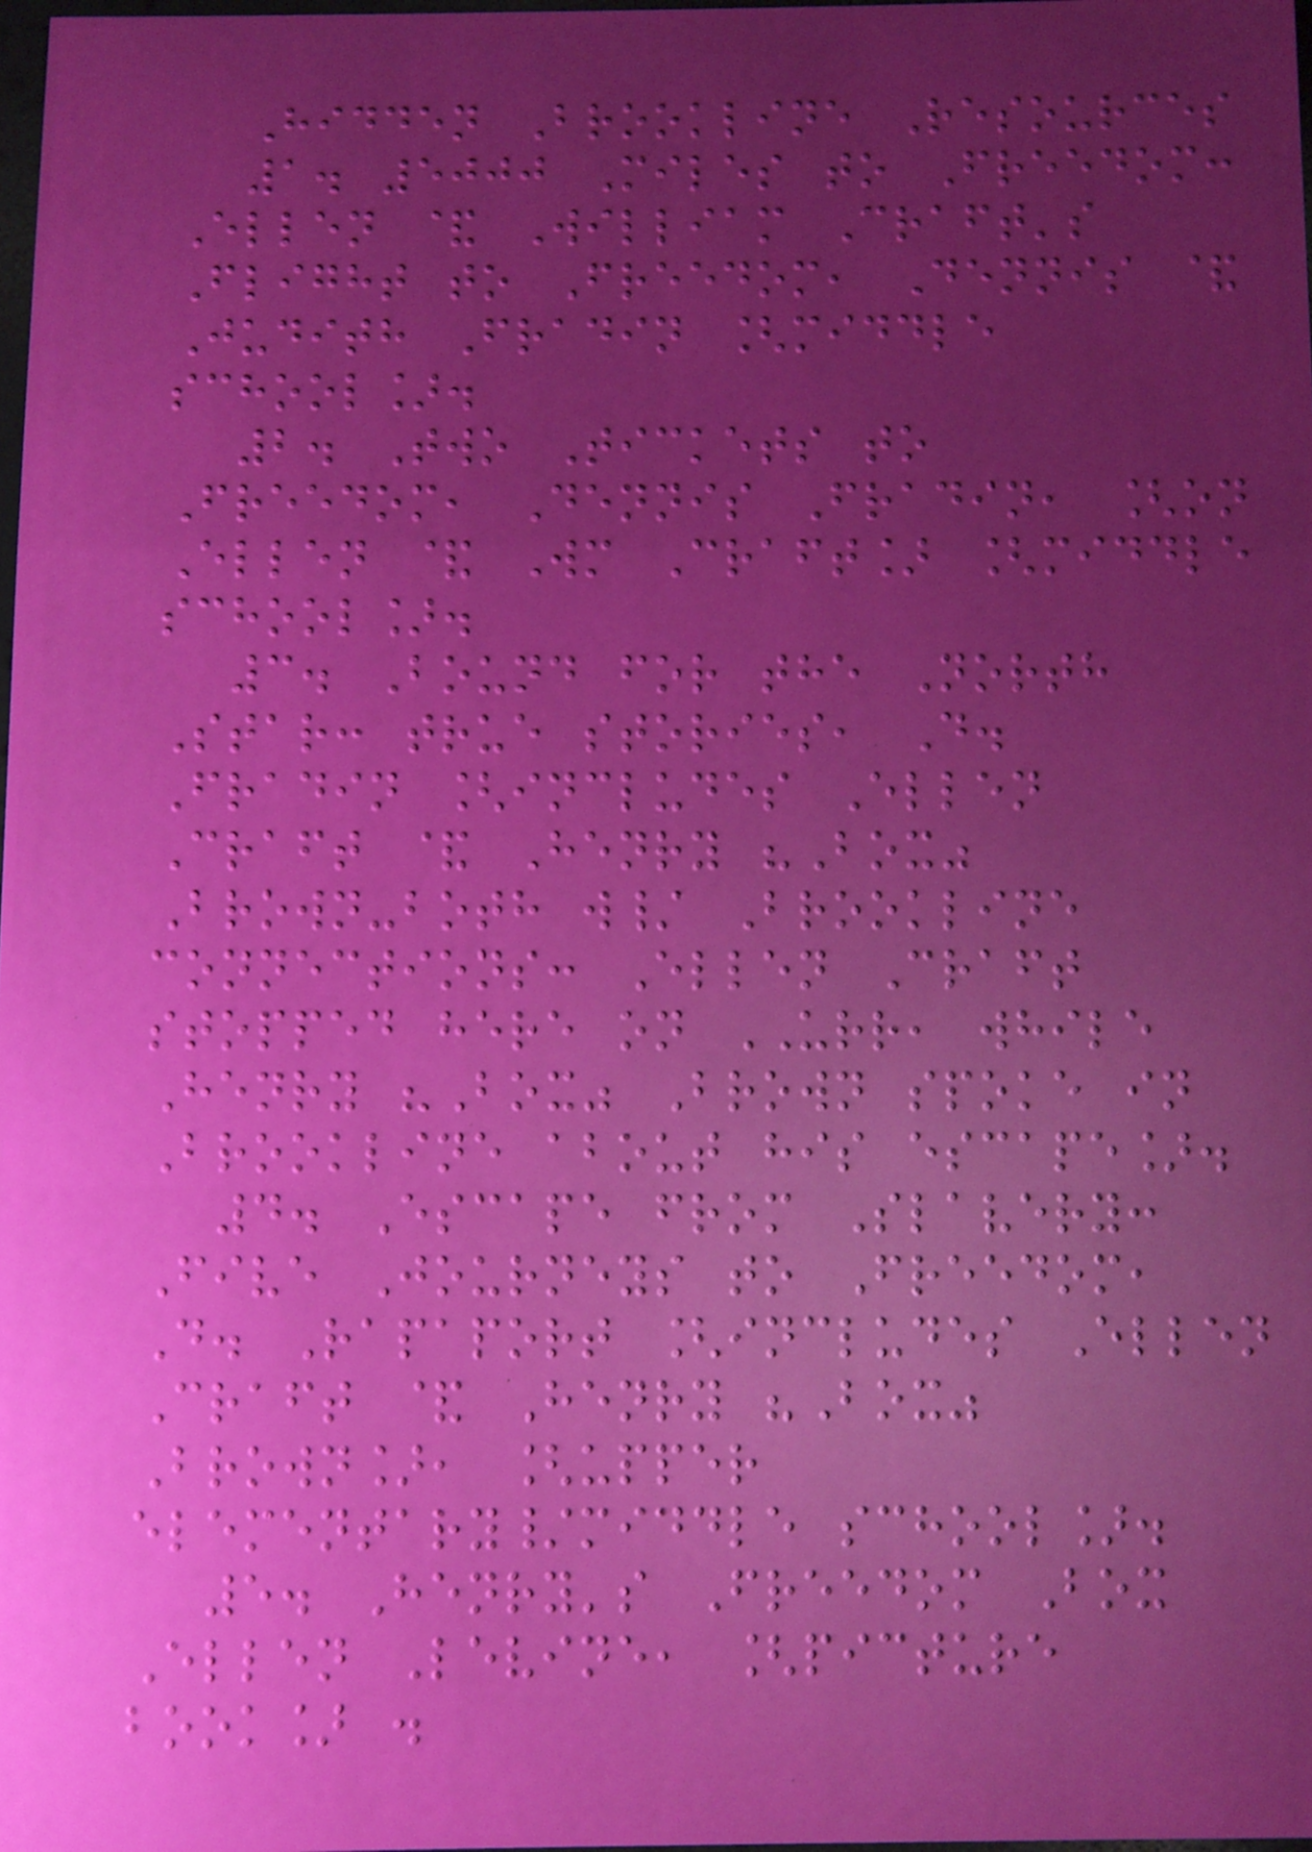Hidden Brookline Resources
1. 5000 Miles to Freedom:
Ellen & William Craft's
Flight to Freedom, Dennis &
Judith Fradin [middle
school].
2. Two Tickets to
Freedom, Dennis Fradin, [on
Ellen & Wm Craft] [middle
school].
3. Bound for the North
Star: true stories, D.
Fradin [includes Ellen
Craft & Henry "Box"
Brown-both w/ Brookline
connections: Ellen Craft
stopped here on URR, while
Henry "Box" Brown spoke in
Brookline about his escape].
4. Escape from Slavery:
Five Journeys to Freedom,
D. Rapaport [includes Ellen
Craft & Henry "Box"
Brown], [upper
elementary/middle school].
5. Henry's Freedom Box
Ellen Levine, [picture
book] .
